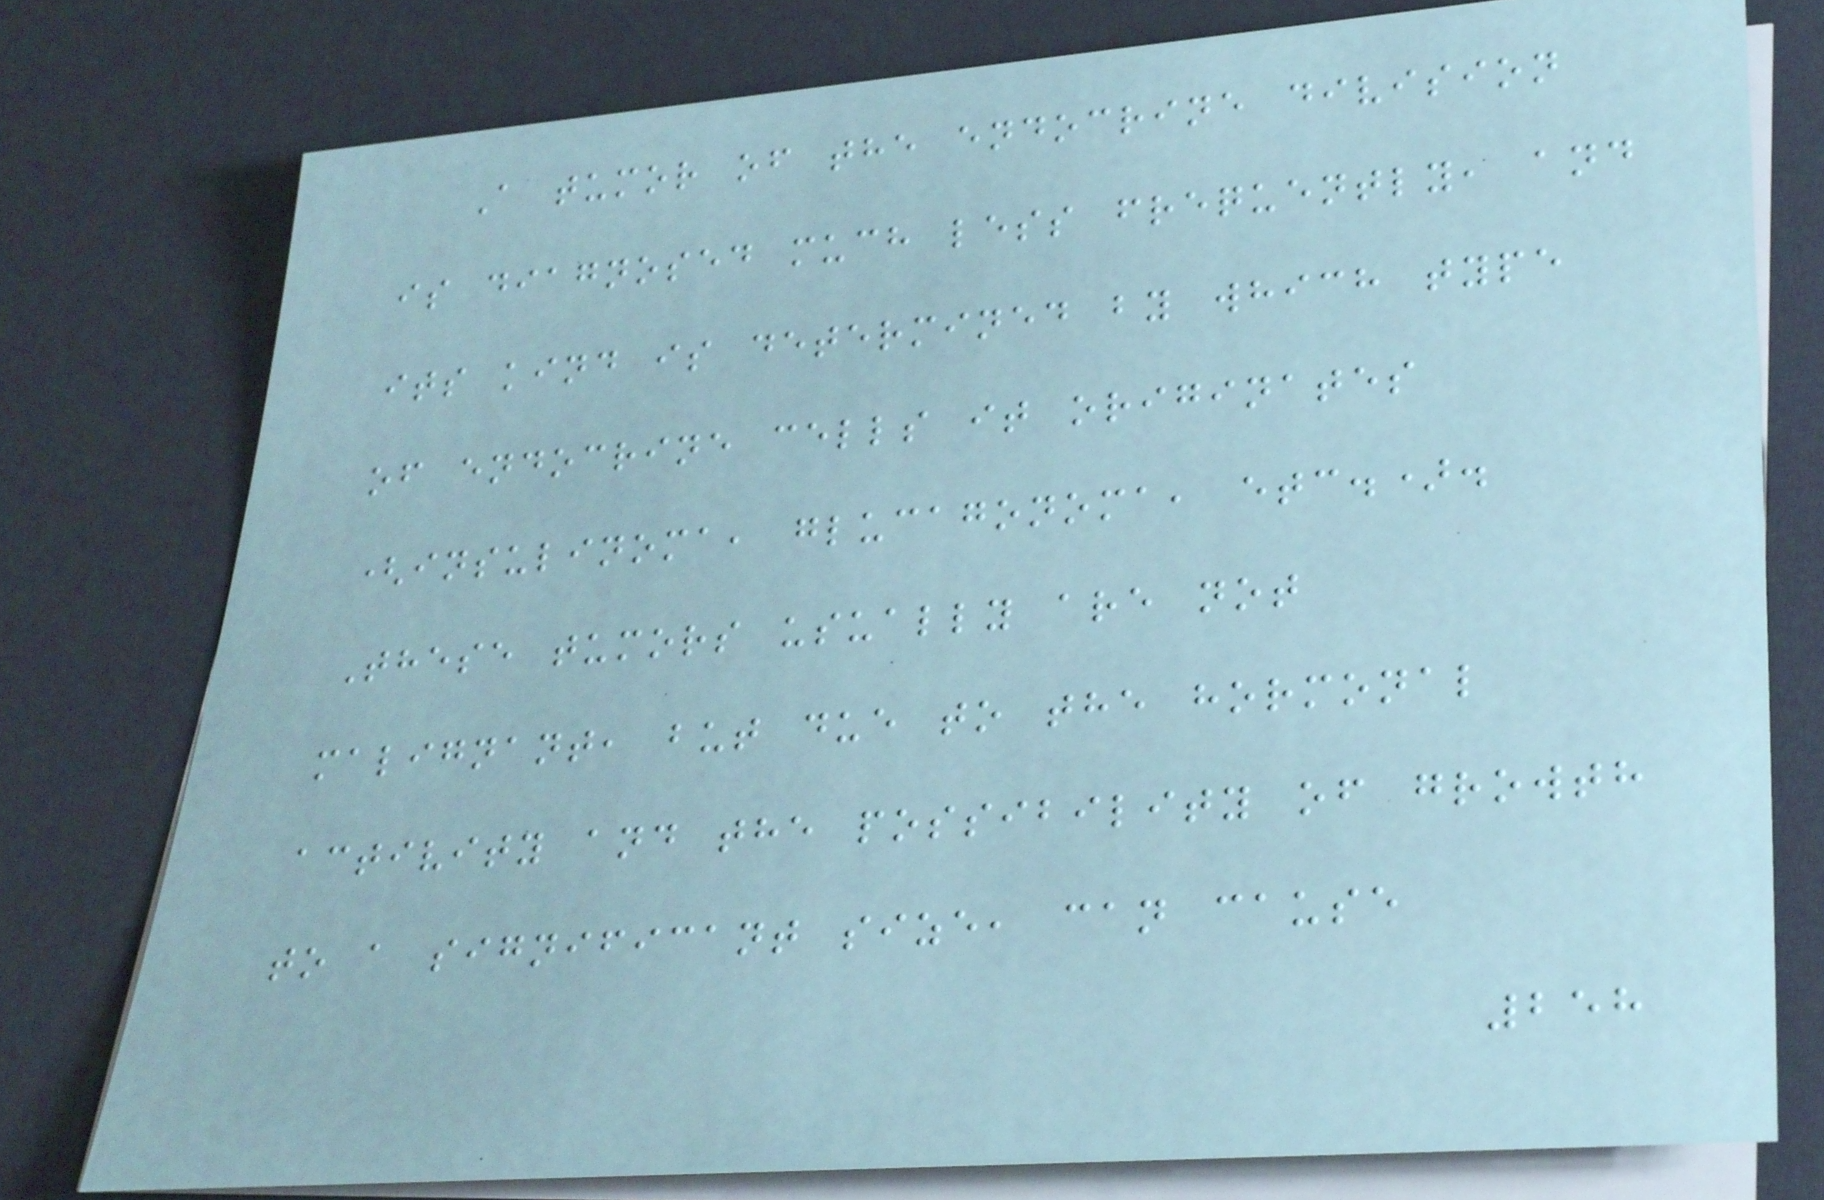A tumor of the endocrine division
is diagnosed much less frequently, and
its kind is determined by which type
of endocrine cells it originates
(insulinoma, glucagonoma, etc.).
These tumors usually are not
malignant, but due to the hormonal
activity and the possibility of growth
to a significant size, can cause
258
